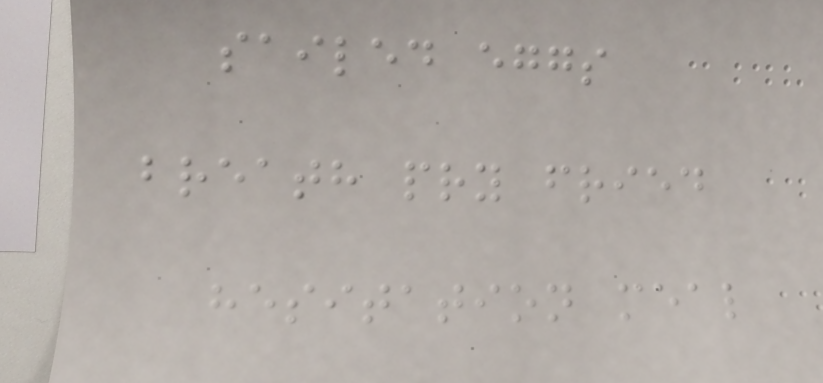sailed eggs
breath pry fried
hesitation meal
